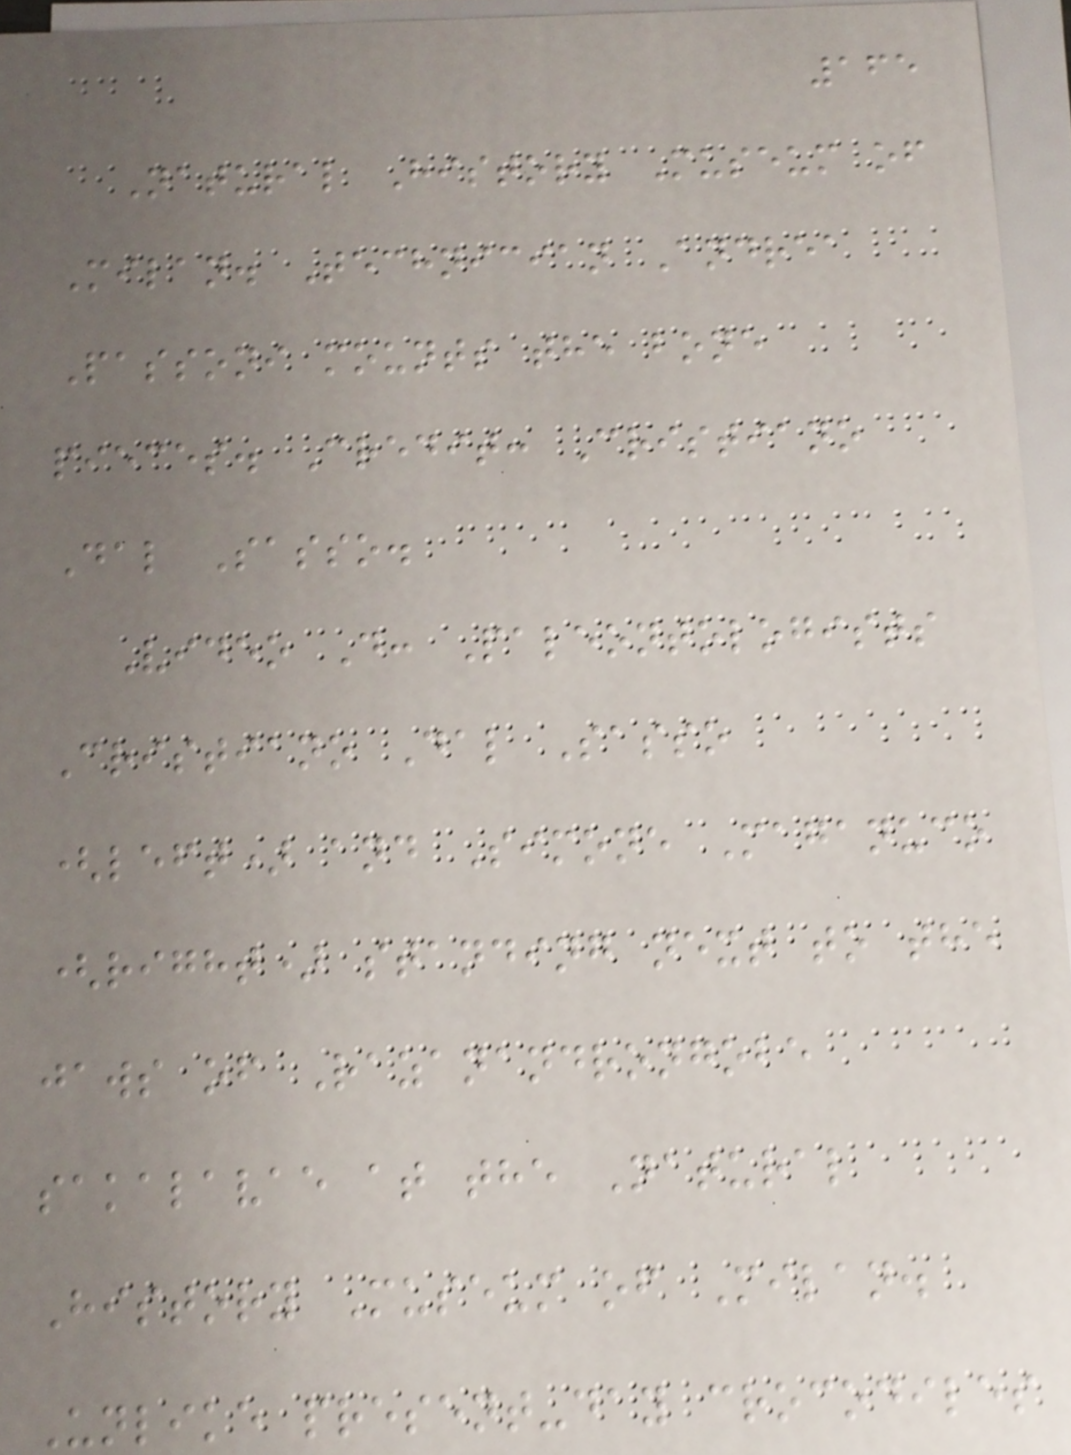165
Natural History Museum of
Milan. Technician Andrea
Passoni mounts the bone
pieces. Credit: Cristiano
Dal Sasso.
Video D: Paleontologists
Cristiano Dal Sasso
(left) and Simone Maganuco
(right) standing next to the
jaws of Razanandrongobe
sakalavae at the Natural
History Museum of Milan.
Unlike present-day crocodiles
